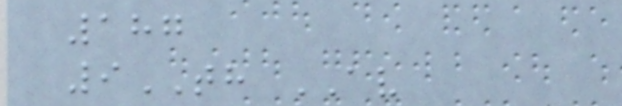187
9TH AV
